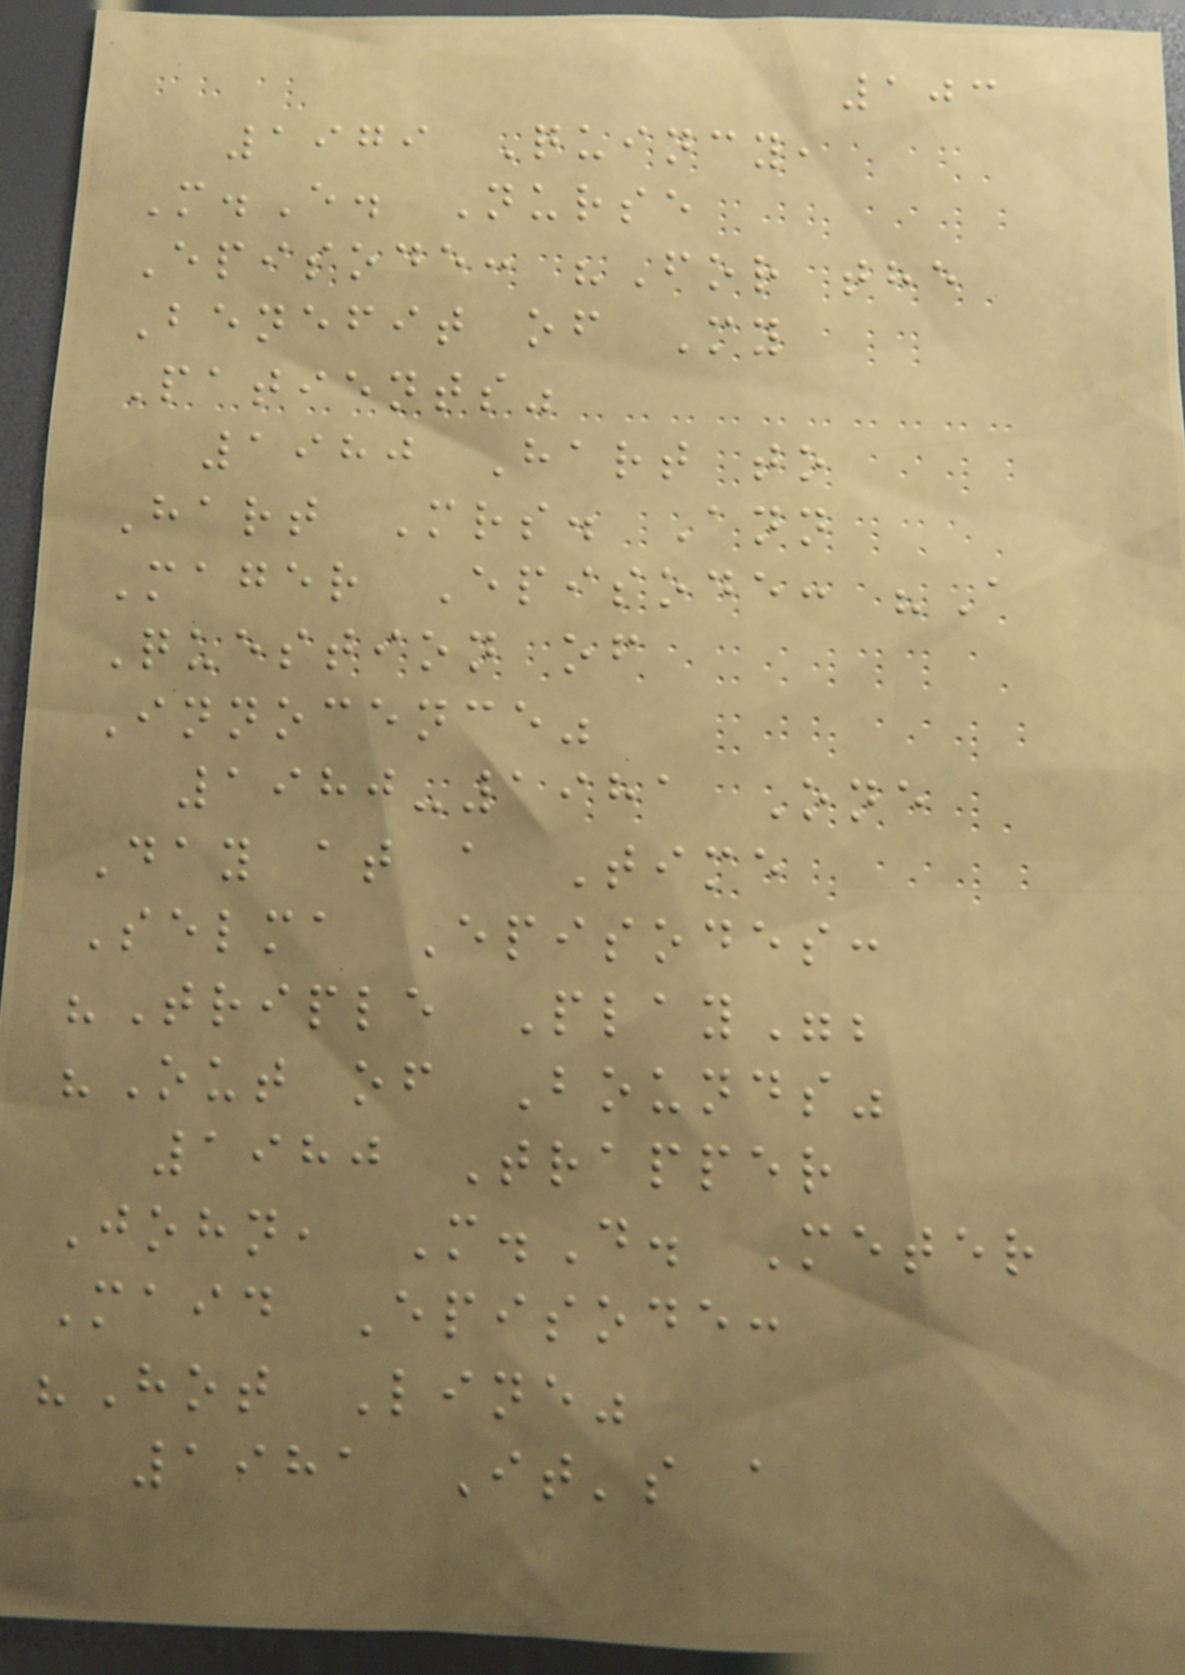103
1979 Quincy,
M.E. Nurse
Episode: "For the
Benefit of My
Patients"
1980 Hart to
Hart Mrs. Ann
Mager Episode: "A
Question of
Innocence"
1980-1981 One
Day at a Time
Selma Episodes:
"Triple Play";
"Out of Bounds"
1980 Trapper
John, M.D. Meter
Maid Episode:
"Hot Line"
1981 It's a
